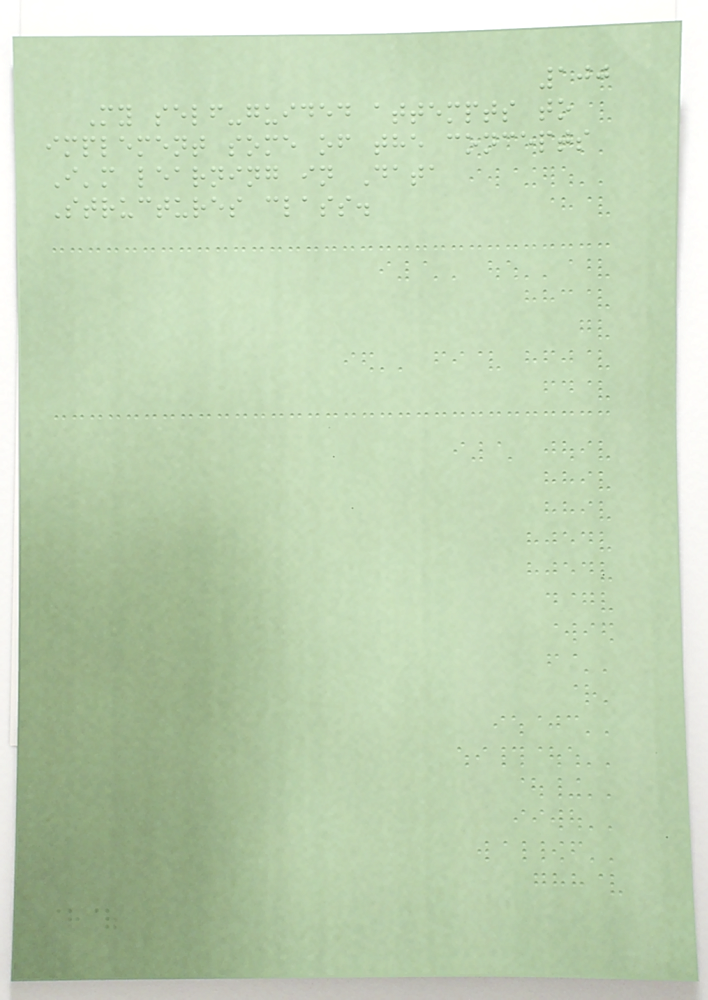100
My self-guided attempts to
implement some of the concepts
I'm learning in Data
Structures class.
